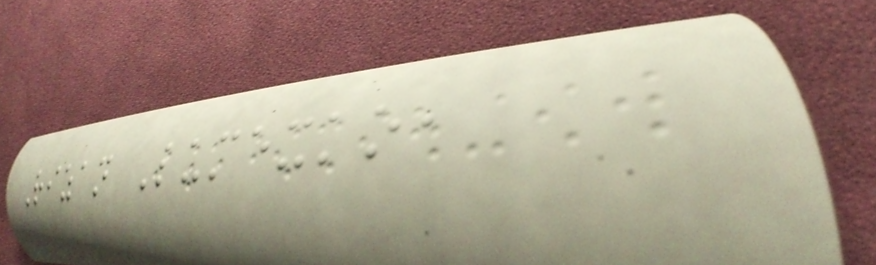Rizan Lumexko,
